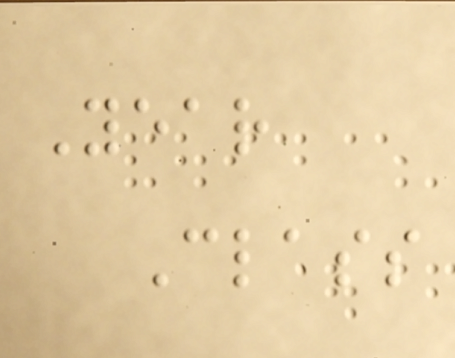Year
Class
